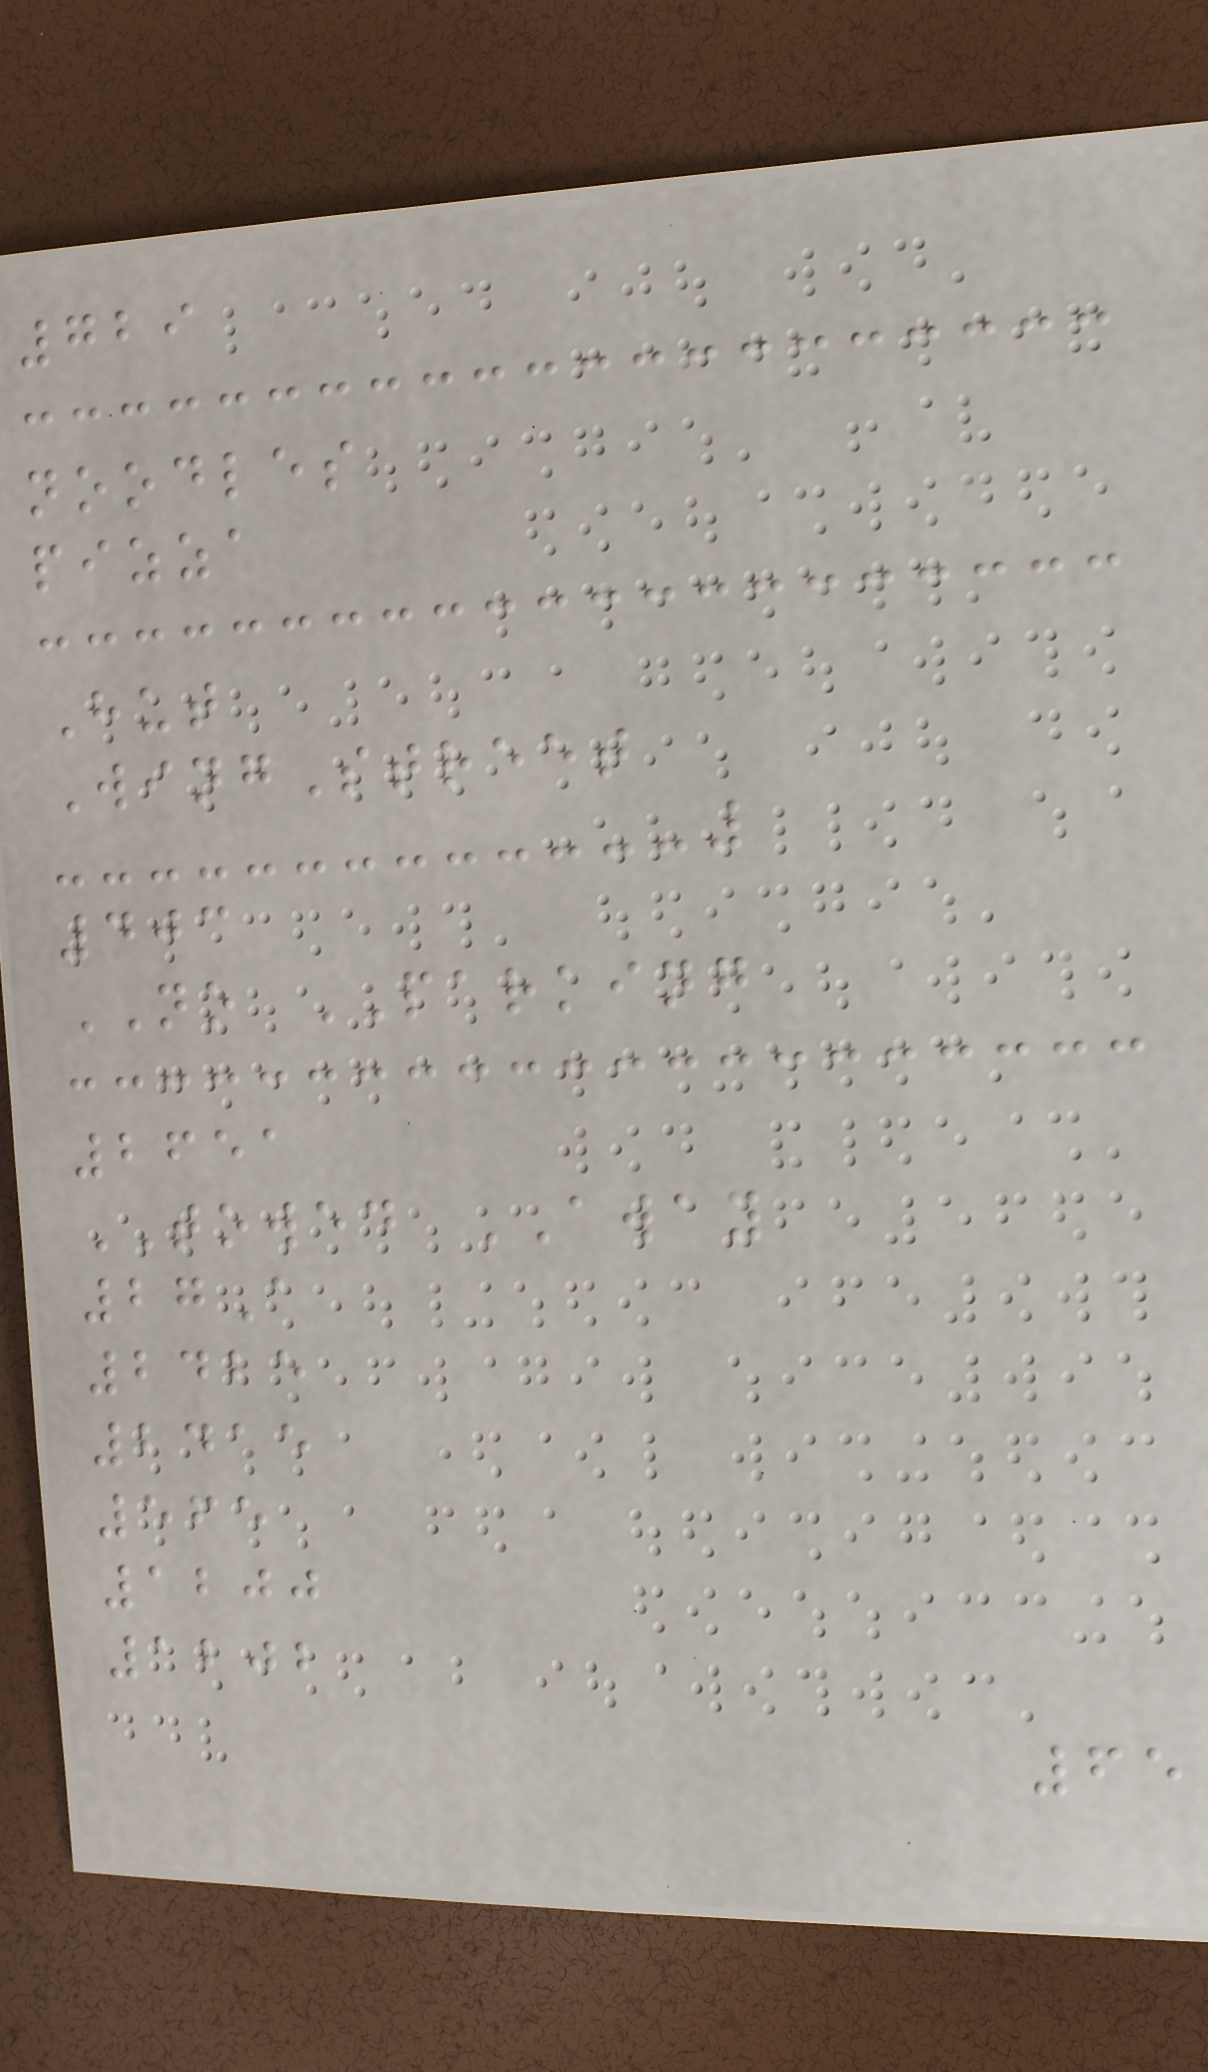729
noodles
pizza
Hut
WingStreet
403
NO PARKING
2651
TOWED AWAY
27A
2425
2415
565
1200
1202
65
